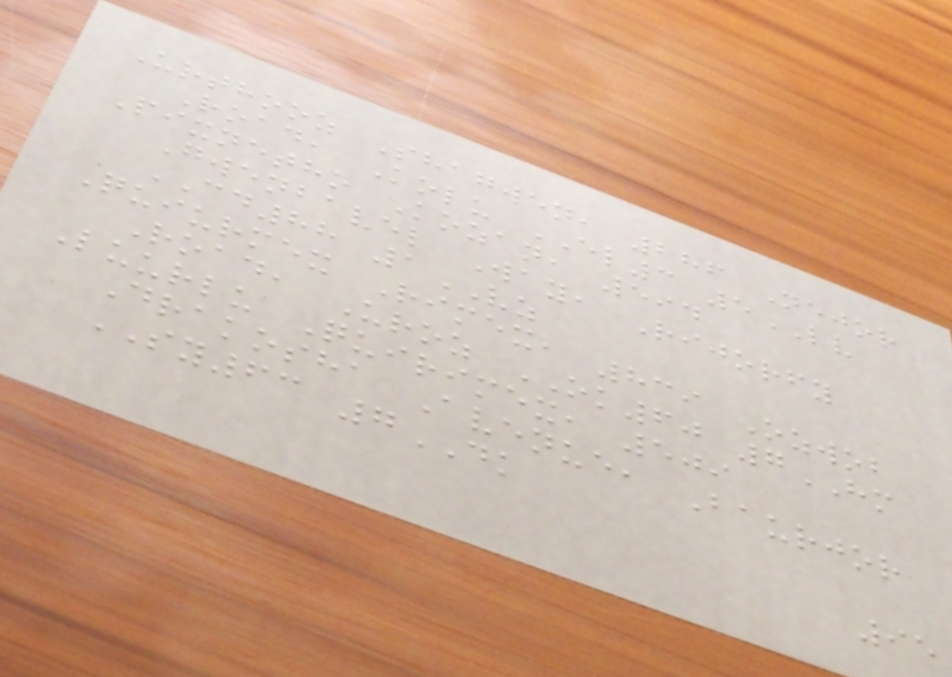Urthooz Shagwen, 286 Nejor
Road, Kolu EL3 5LV
Pixnetho Kozan, 594
Gwenbavel Way, Rijorfy
CD88 1VZ
Quiurmex Rimex, 839 Ozwob
Road, Uroz OK60 7HM
Luurlu Quirimex, 509
Drakosha Avenue, Baurjor
SY63 7DK
95
